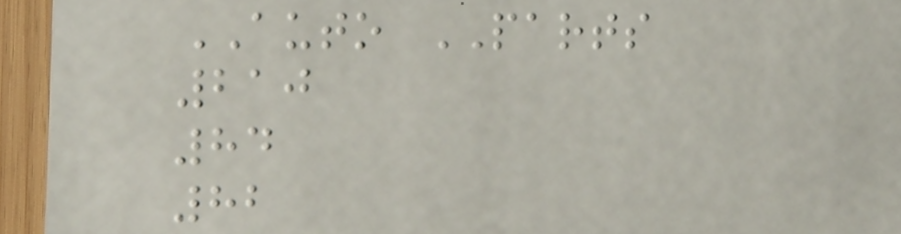AUTO PARTS
210
84
82
